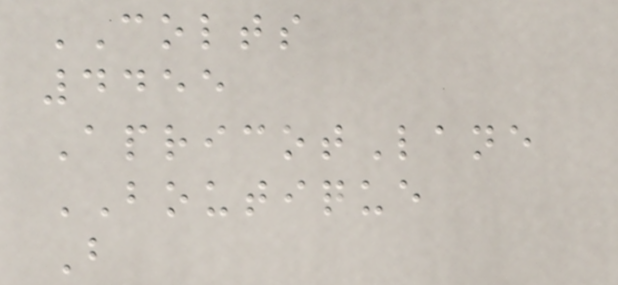COLTS
4455
ApricotLane
BOUTIQUE
B
